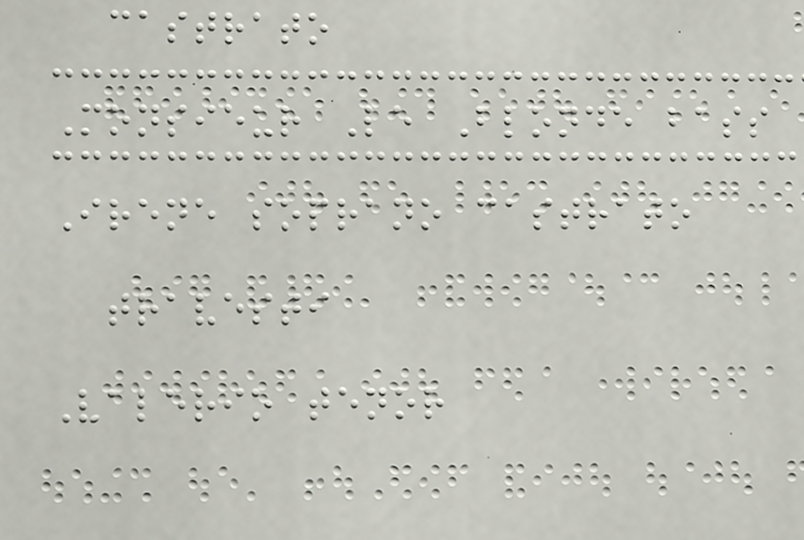castrato
Monsieur Le Blonde bass
Irene soprano castrato
travesti
Valerio tenor
